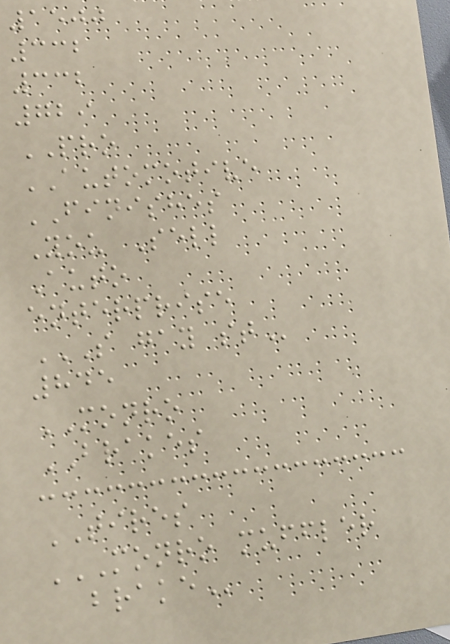1500
332
332
729
PRO
AUTOMOTIVE
FINISHES
You Sell
Auto
enterprise
S GAY ST
845
MONRO
BRAKES
TIRES
MONRO MUFFLER
BRAKE
